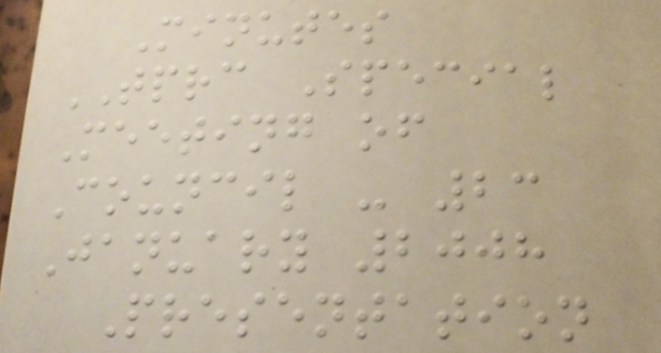Minutes
TPRC Special
Meeting of
Council - 23
January 2008
Presentation
